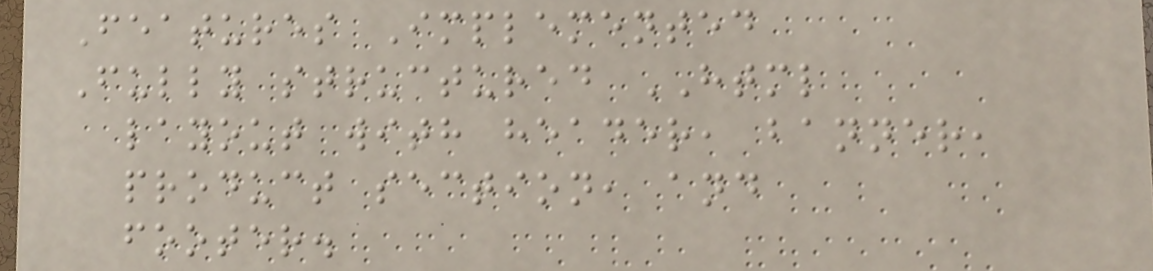Features Implemented
Fully structured HTML
layout with header, banner,
product section, and
footer.
